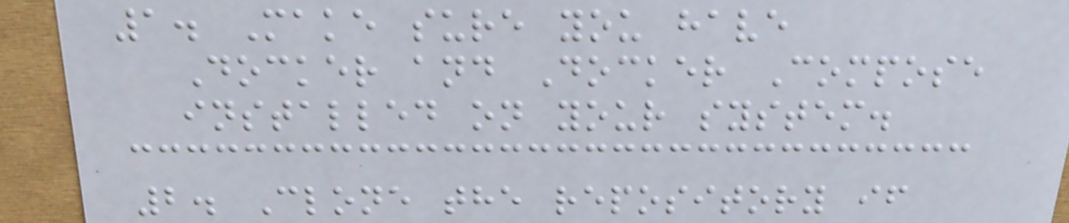1. Make sure you have
Docker and Docker Compose
installed on your system.
2. Clone the repository if
